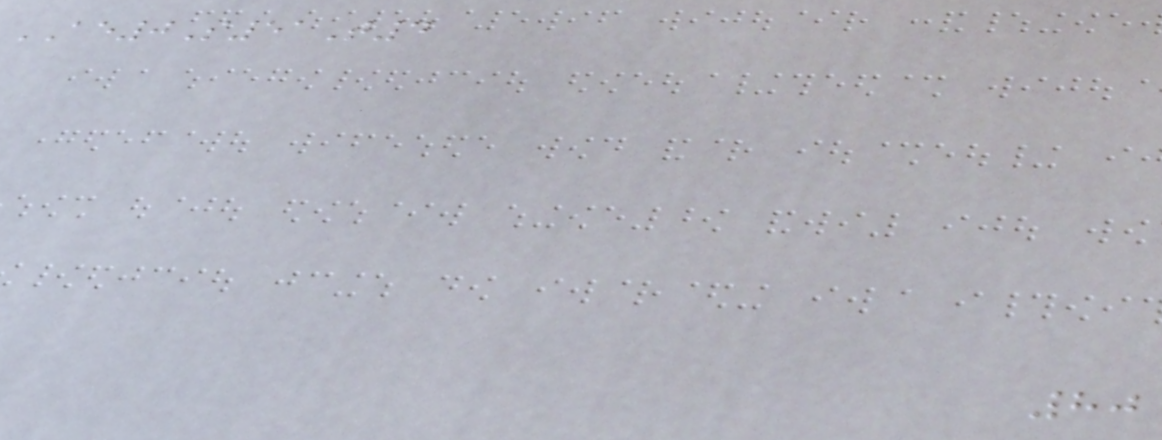AE0S51T4
80
